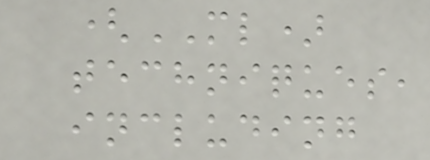(ML)
techniques,
including
